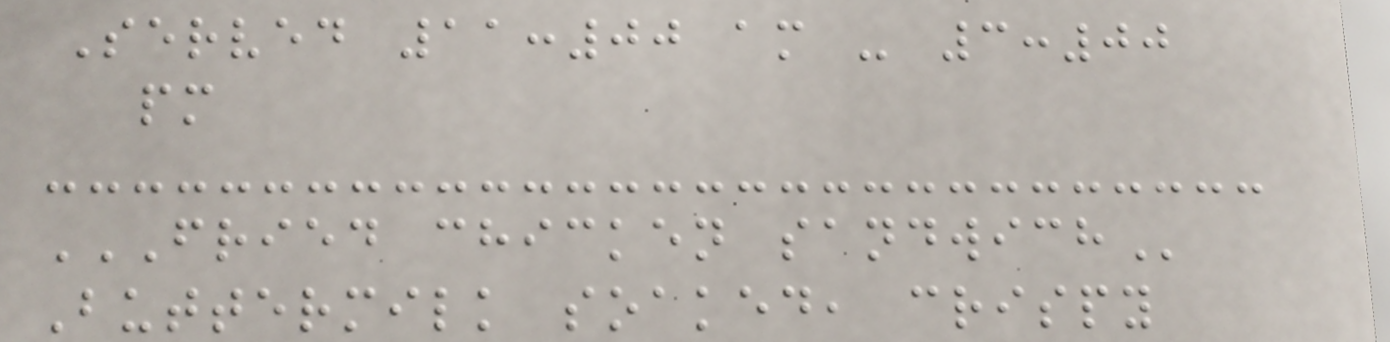Served 11:00 am - 3:00
pm
FRIED CHICKEN SANDWICH
Buttermilk soaked, crispy
